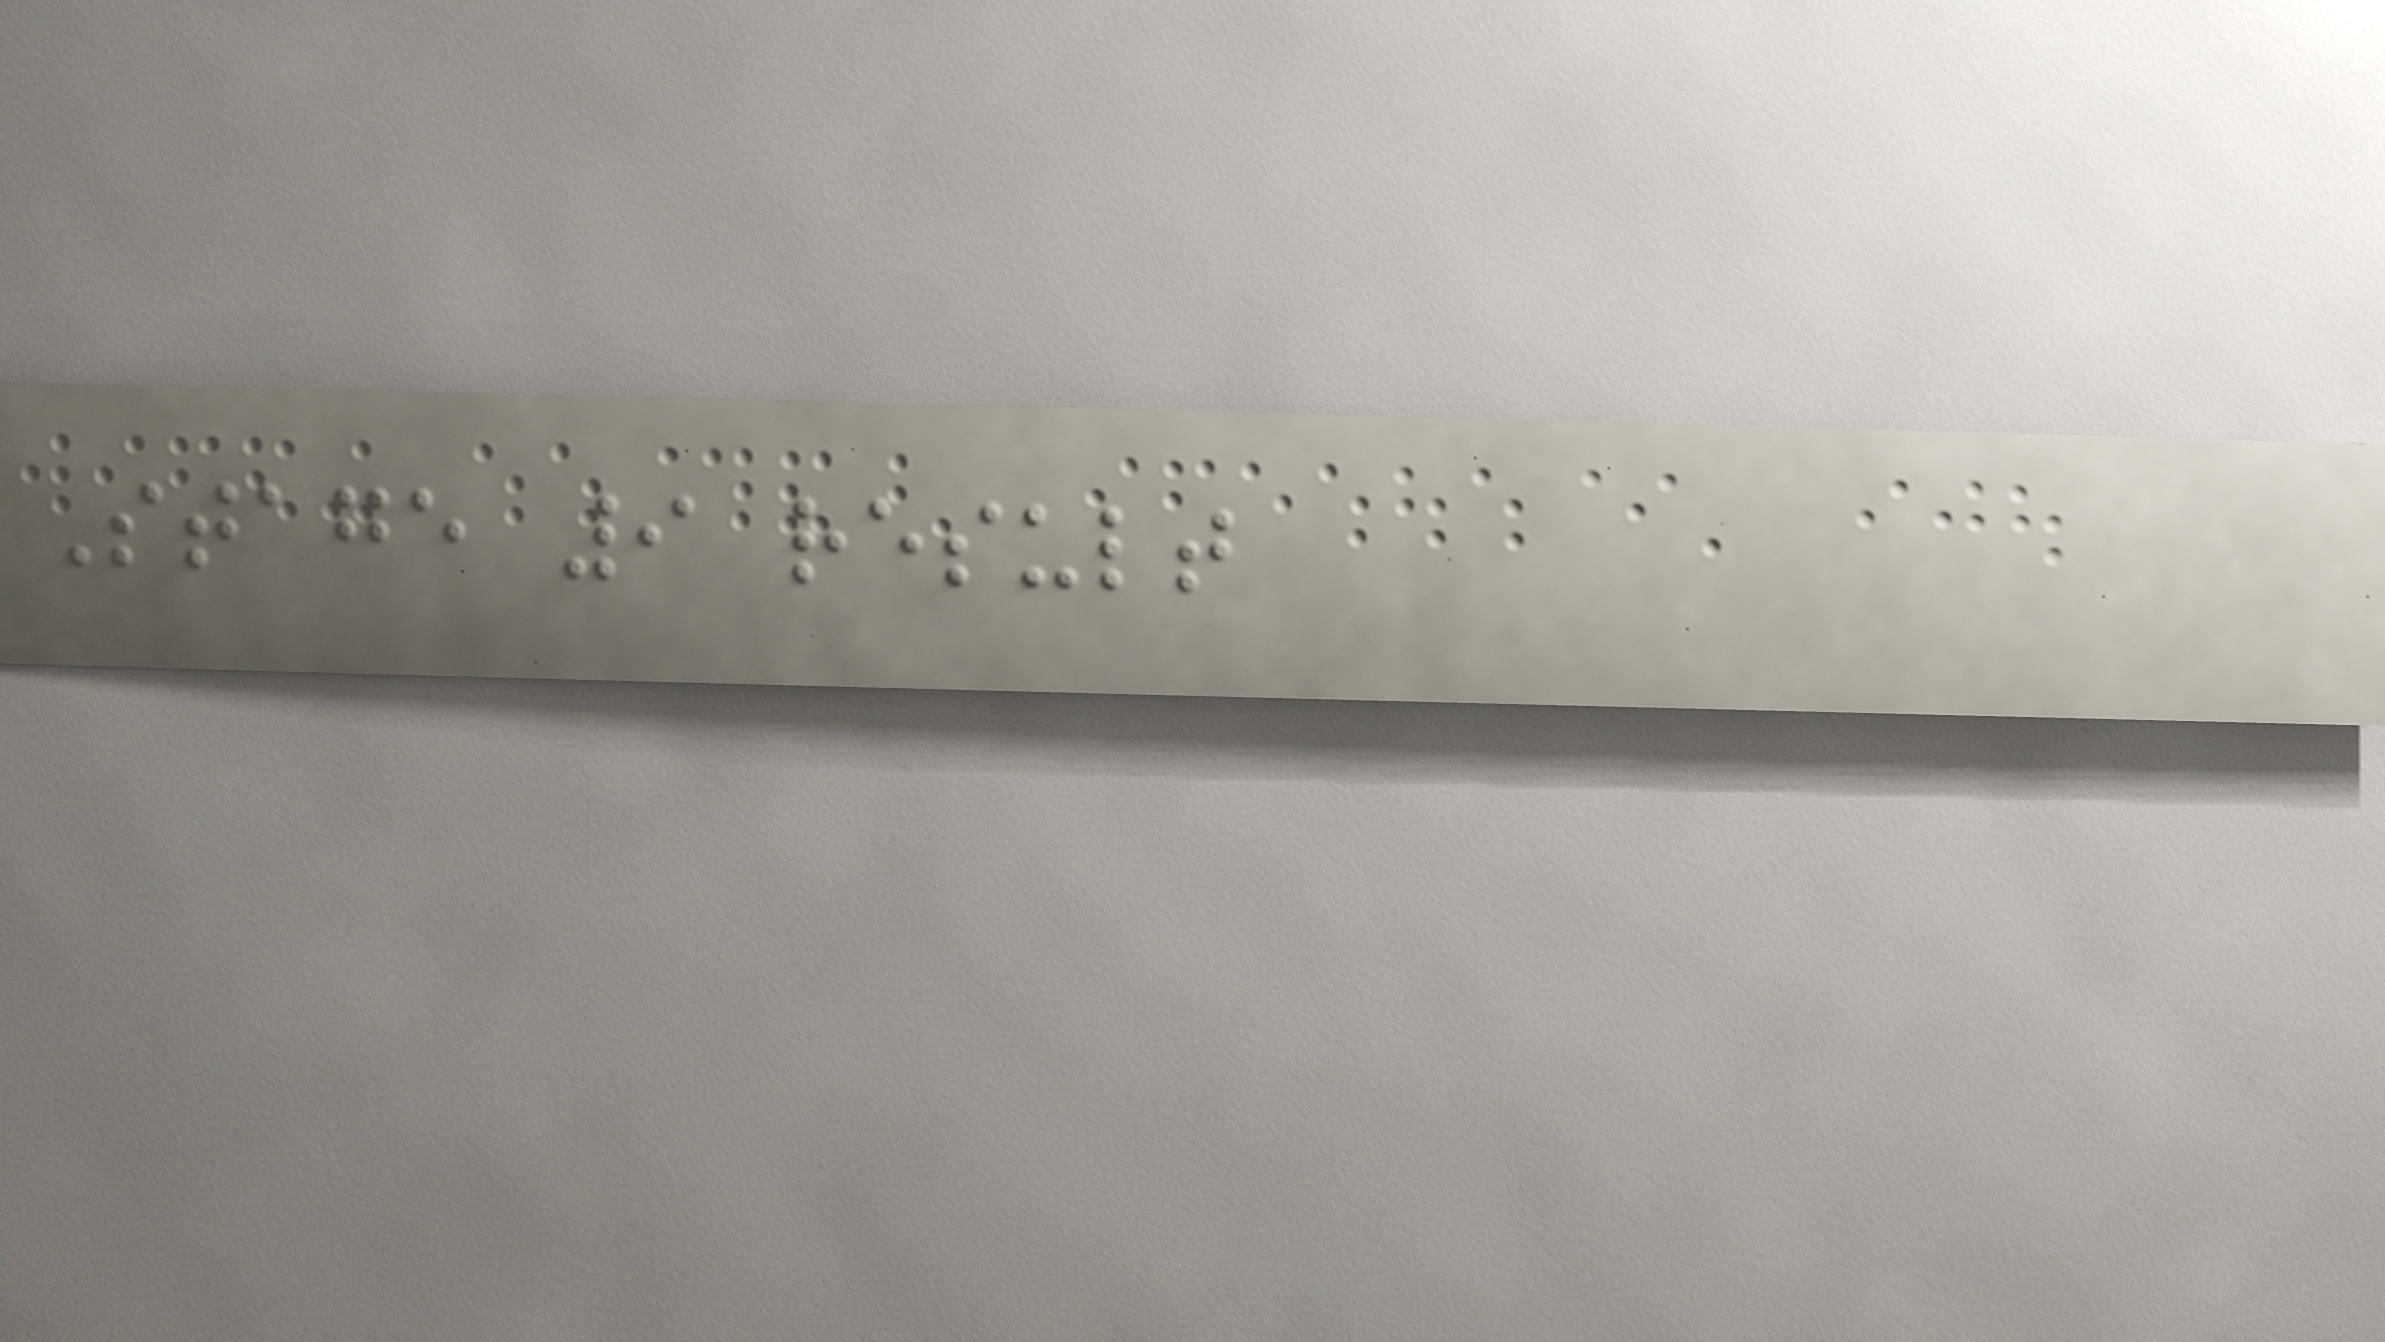Stage 9 result
